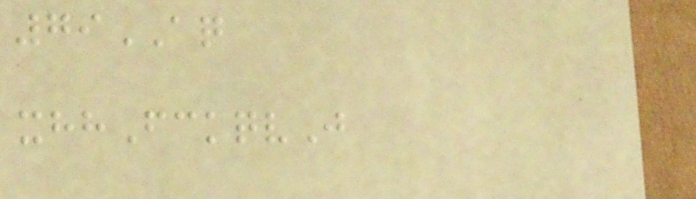79AQ
xhhFckqvJ
